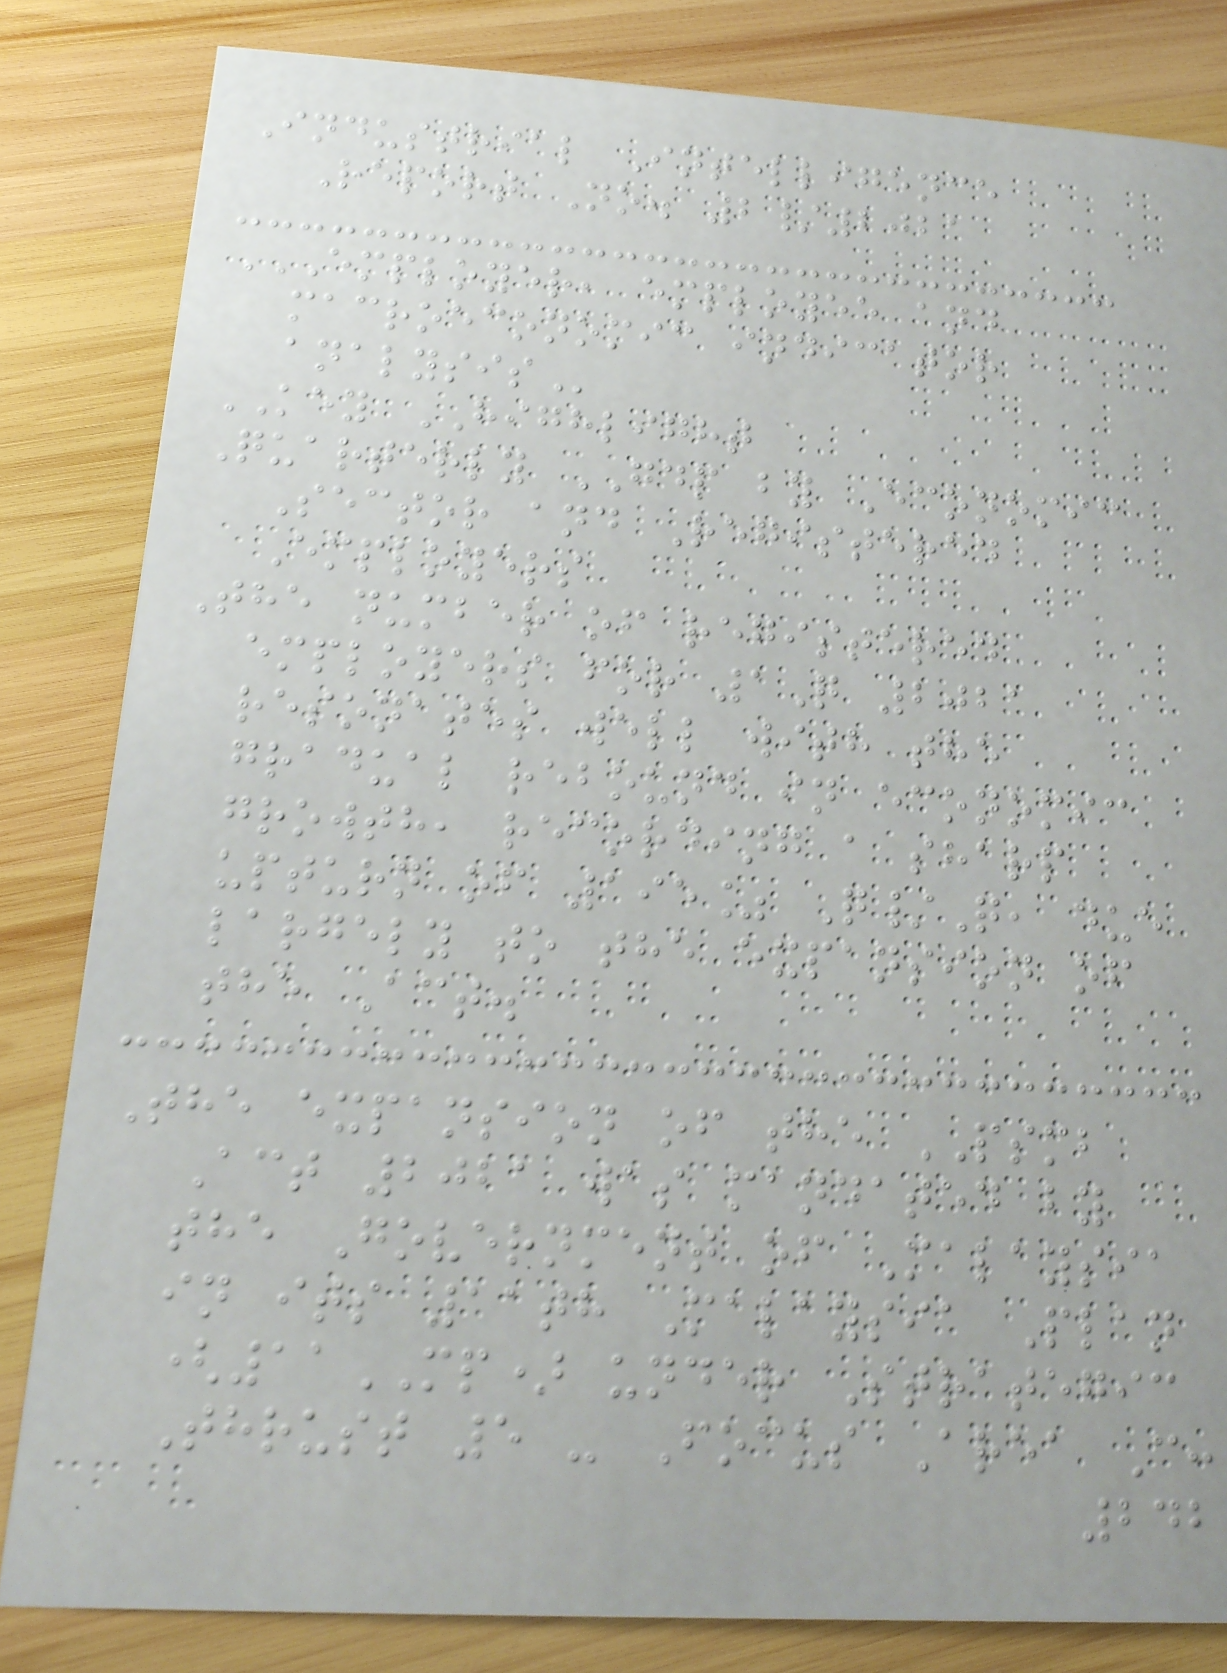Industrial Intelligence
Report No. 2/2021
EMPLOYER, EMPLOYEE AND
MACROECONOMIC INDICATOR
ANALYSIS
KEY HIGHLIGHT
Quarterly GDP by Economic
Sector and Registered
Employers
The number of registered
employers for 1Q 2021
resonates well with the
gradual rebound in economic
growth, recording a sharp
upturn of 195% Q/Q, due
largely to the expansion of
the Act.
The expansion of the PSMB
Act 2021 was mandated by
the Government of Malaysia
in its 11th Malaysia Plan
(11MP) under Strategic
Thrust 5 - Focus Area C:
242
